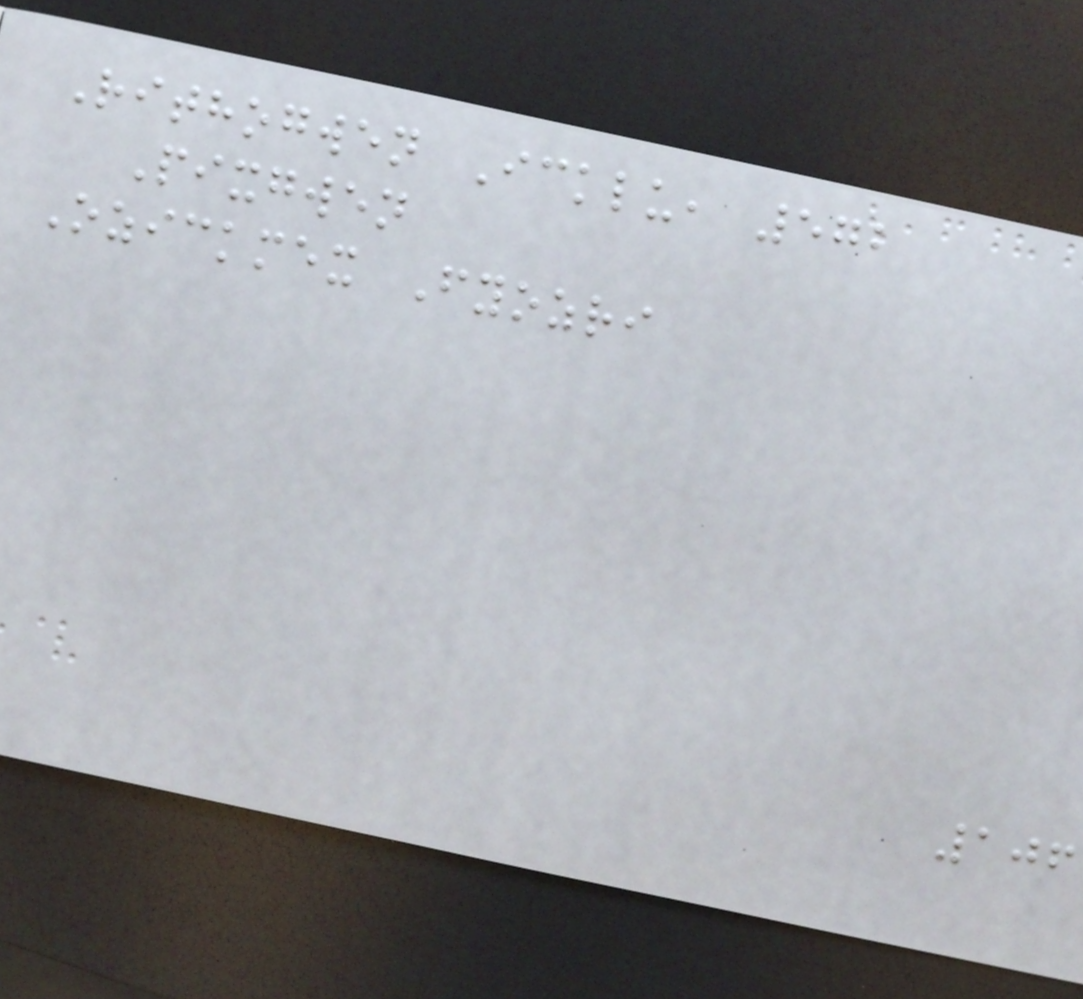Rithogwen Icklu, 572
Pixgwen
Ozickmex Fyozri
106
